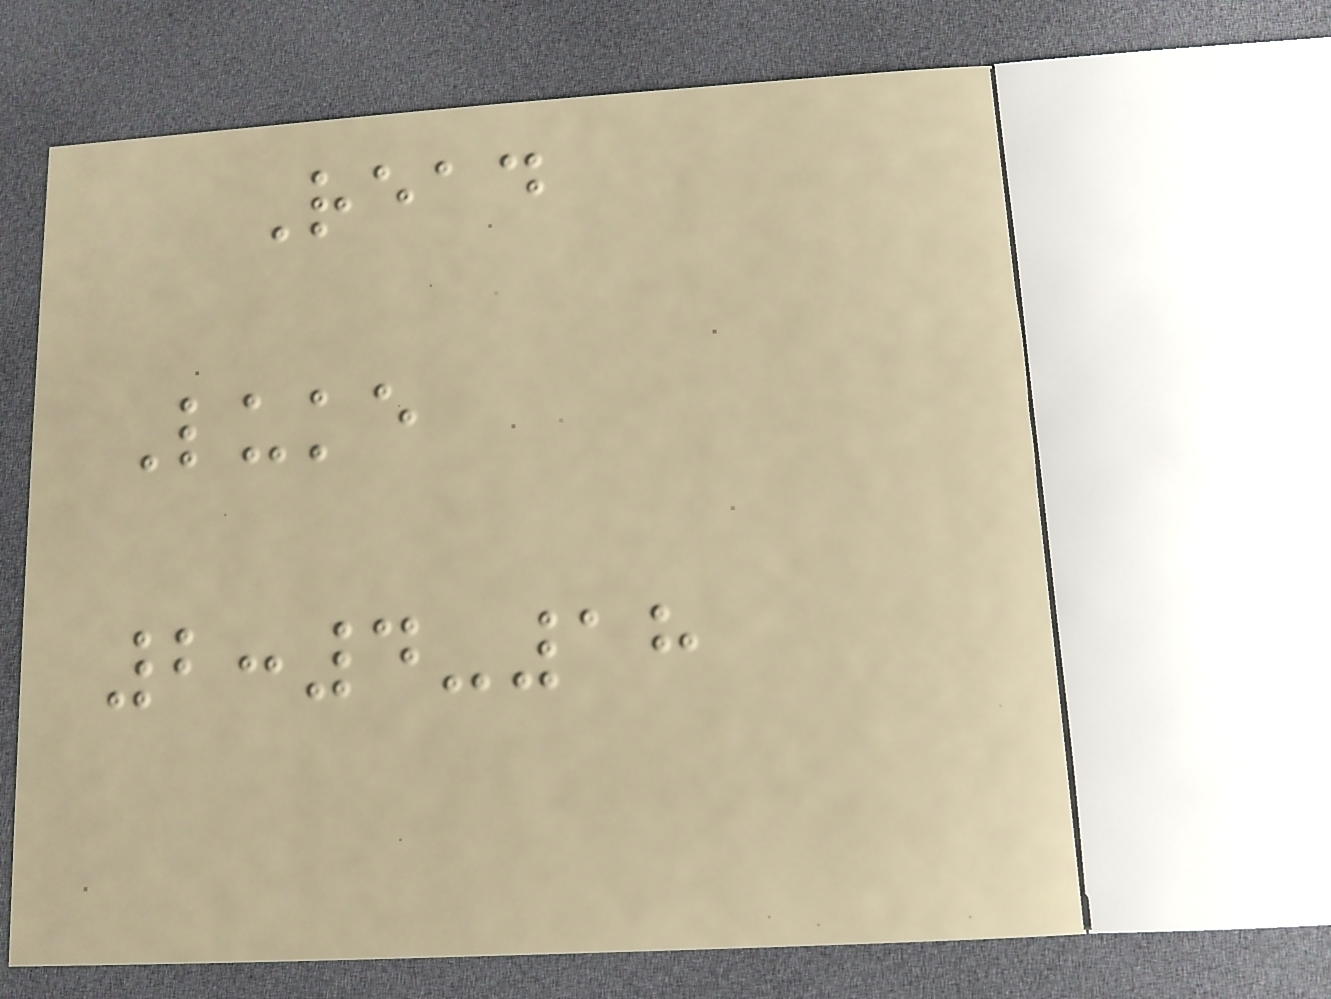Read
Luke
2:4-18
